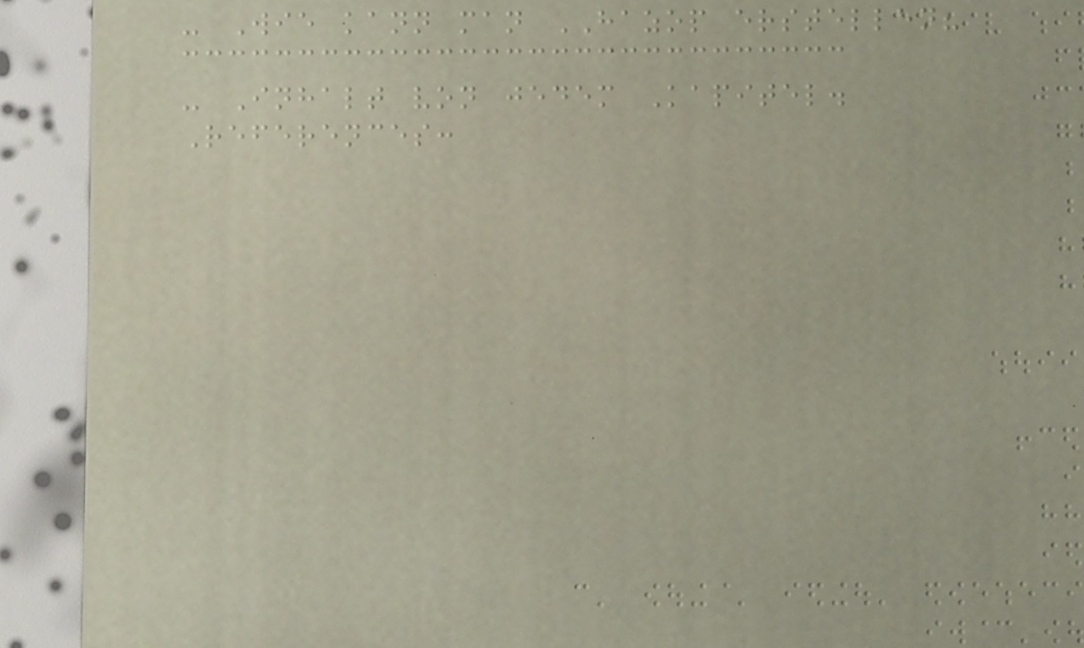- Wie kann man HAZOP erstellen?
- Inhalt von jedem Kapitel.
References:
